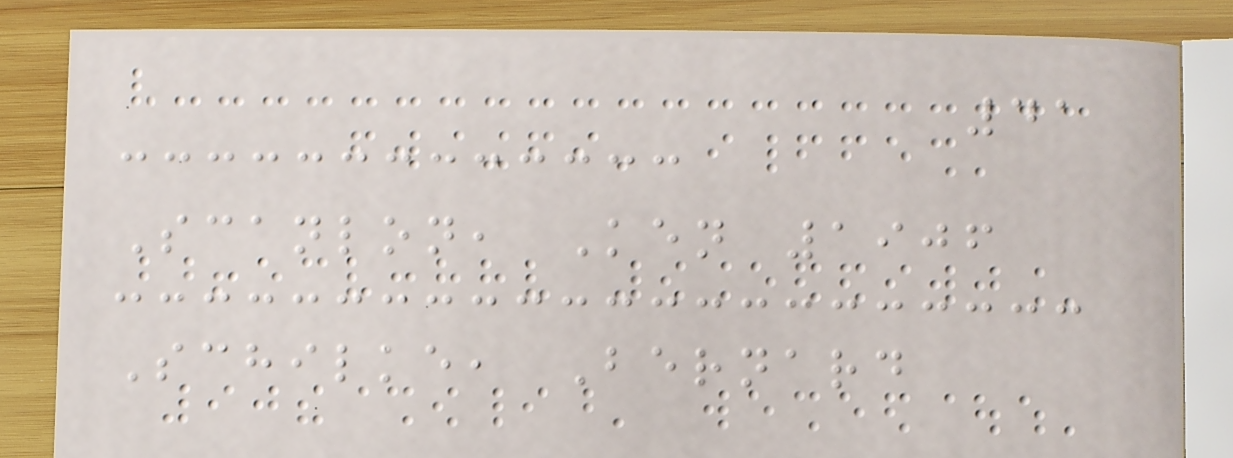41
Scanlon, Ken 1906
Schilke, Bernard
